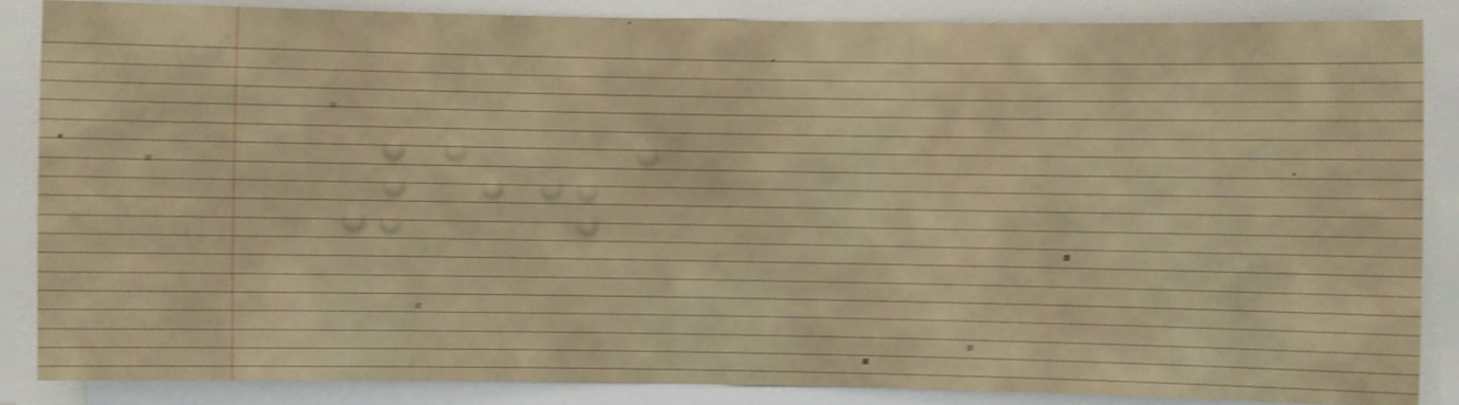5.1
